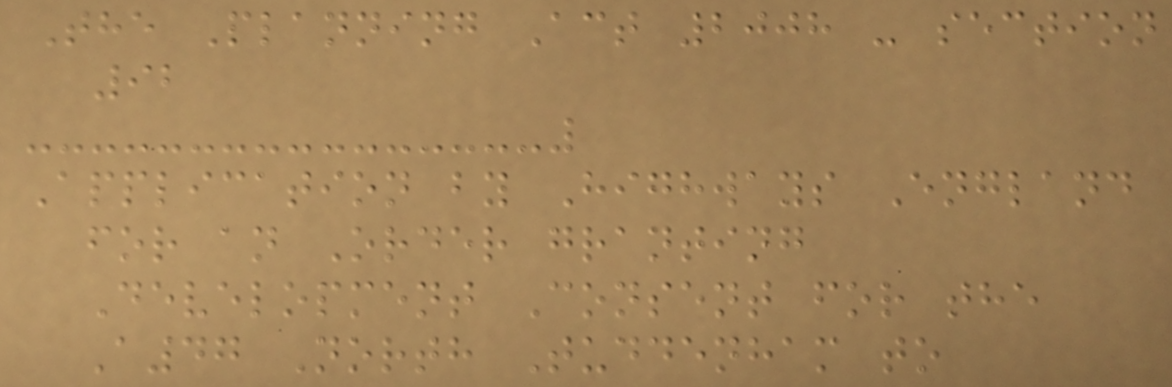The Planning Act 2008 - section
92
Application by Highways England
for an Order granting
Development Consent for the
A47 North Tuddenham to
